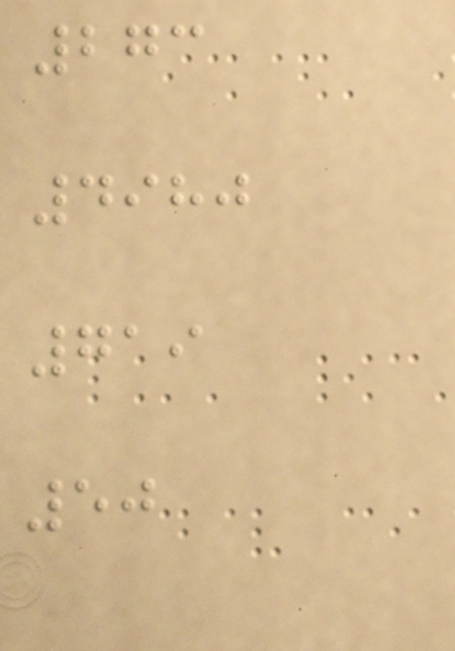273
4980
719
50
